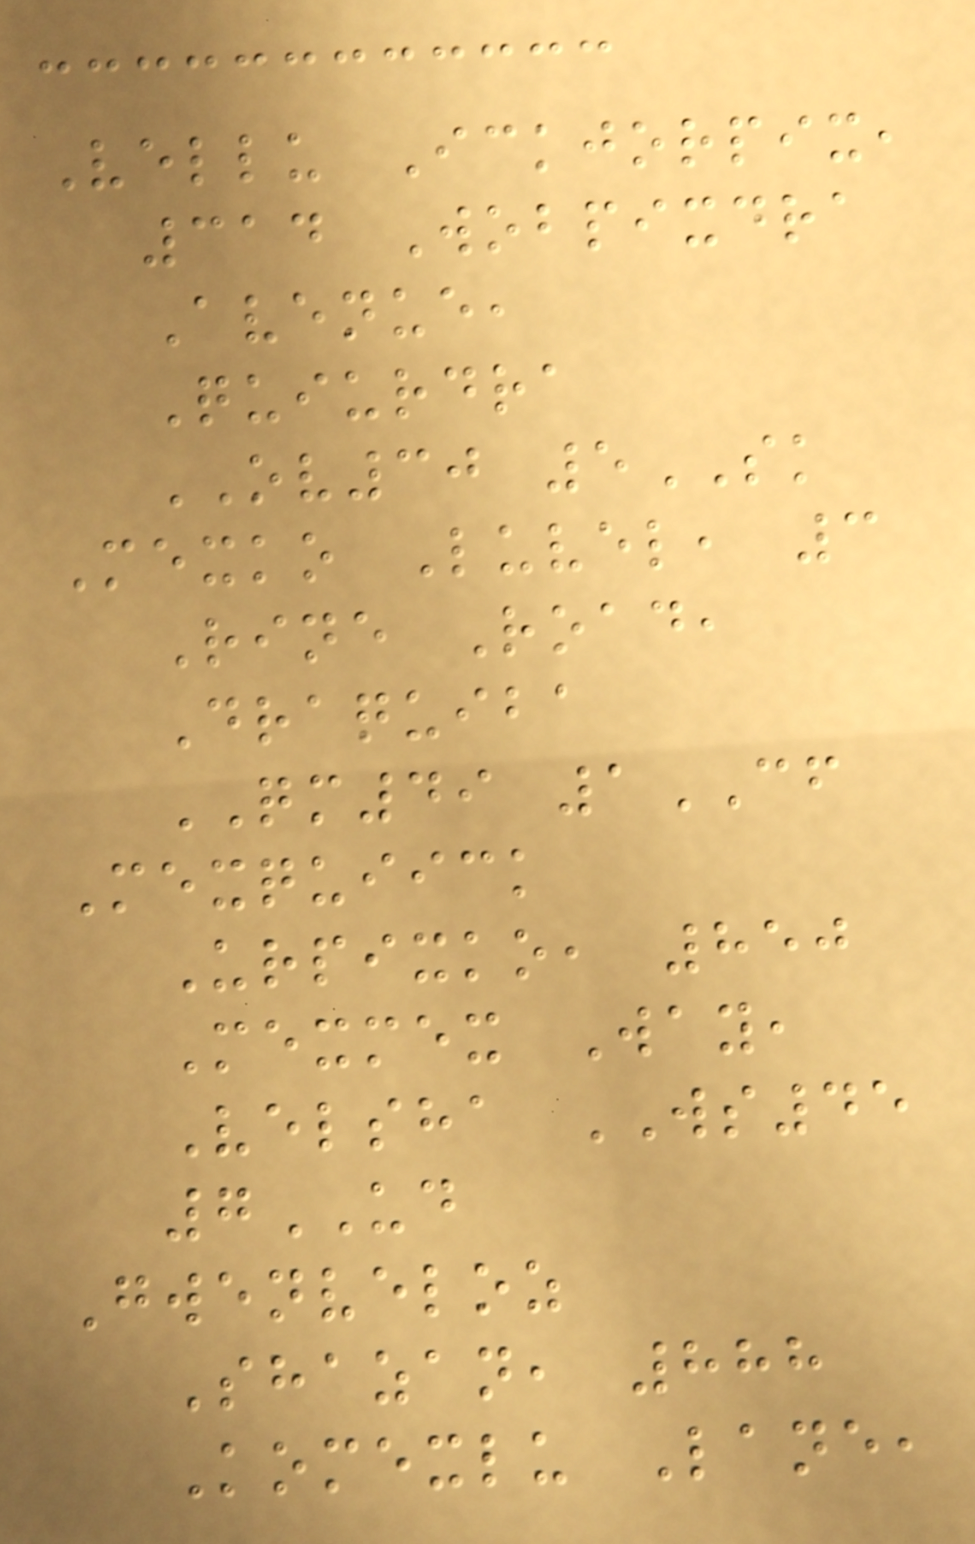Vellu Ickjorpix,
314 Wobpixdra
Avenue,
Quiurdra
OV30 5SK
Mexko Luvel, 3
Rine Road,
Draquiba
QM49 1CF
Mexquiick
Urpixko, 850
Mexmex Way,
Velsha WS45
7UD
Gwenveloz
Shazan, 888
Komexlu Lane,
